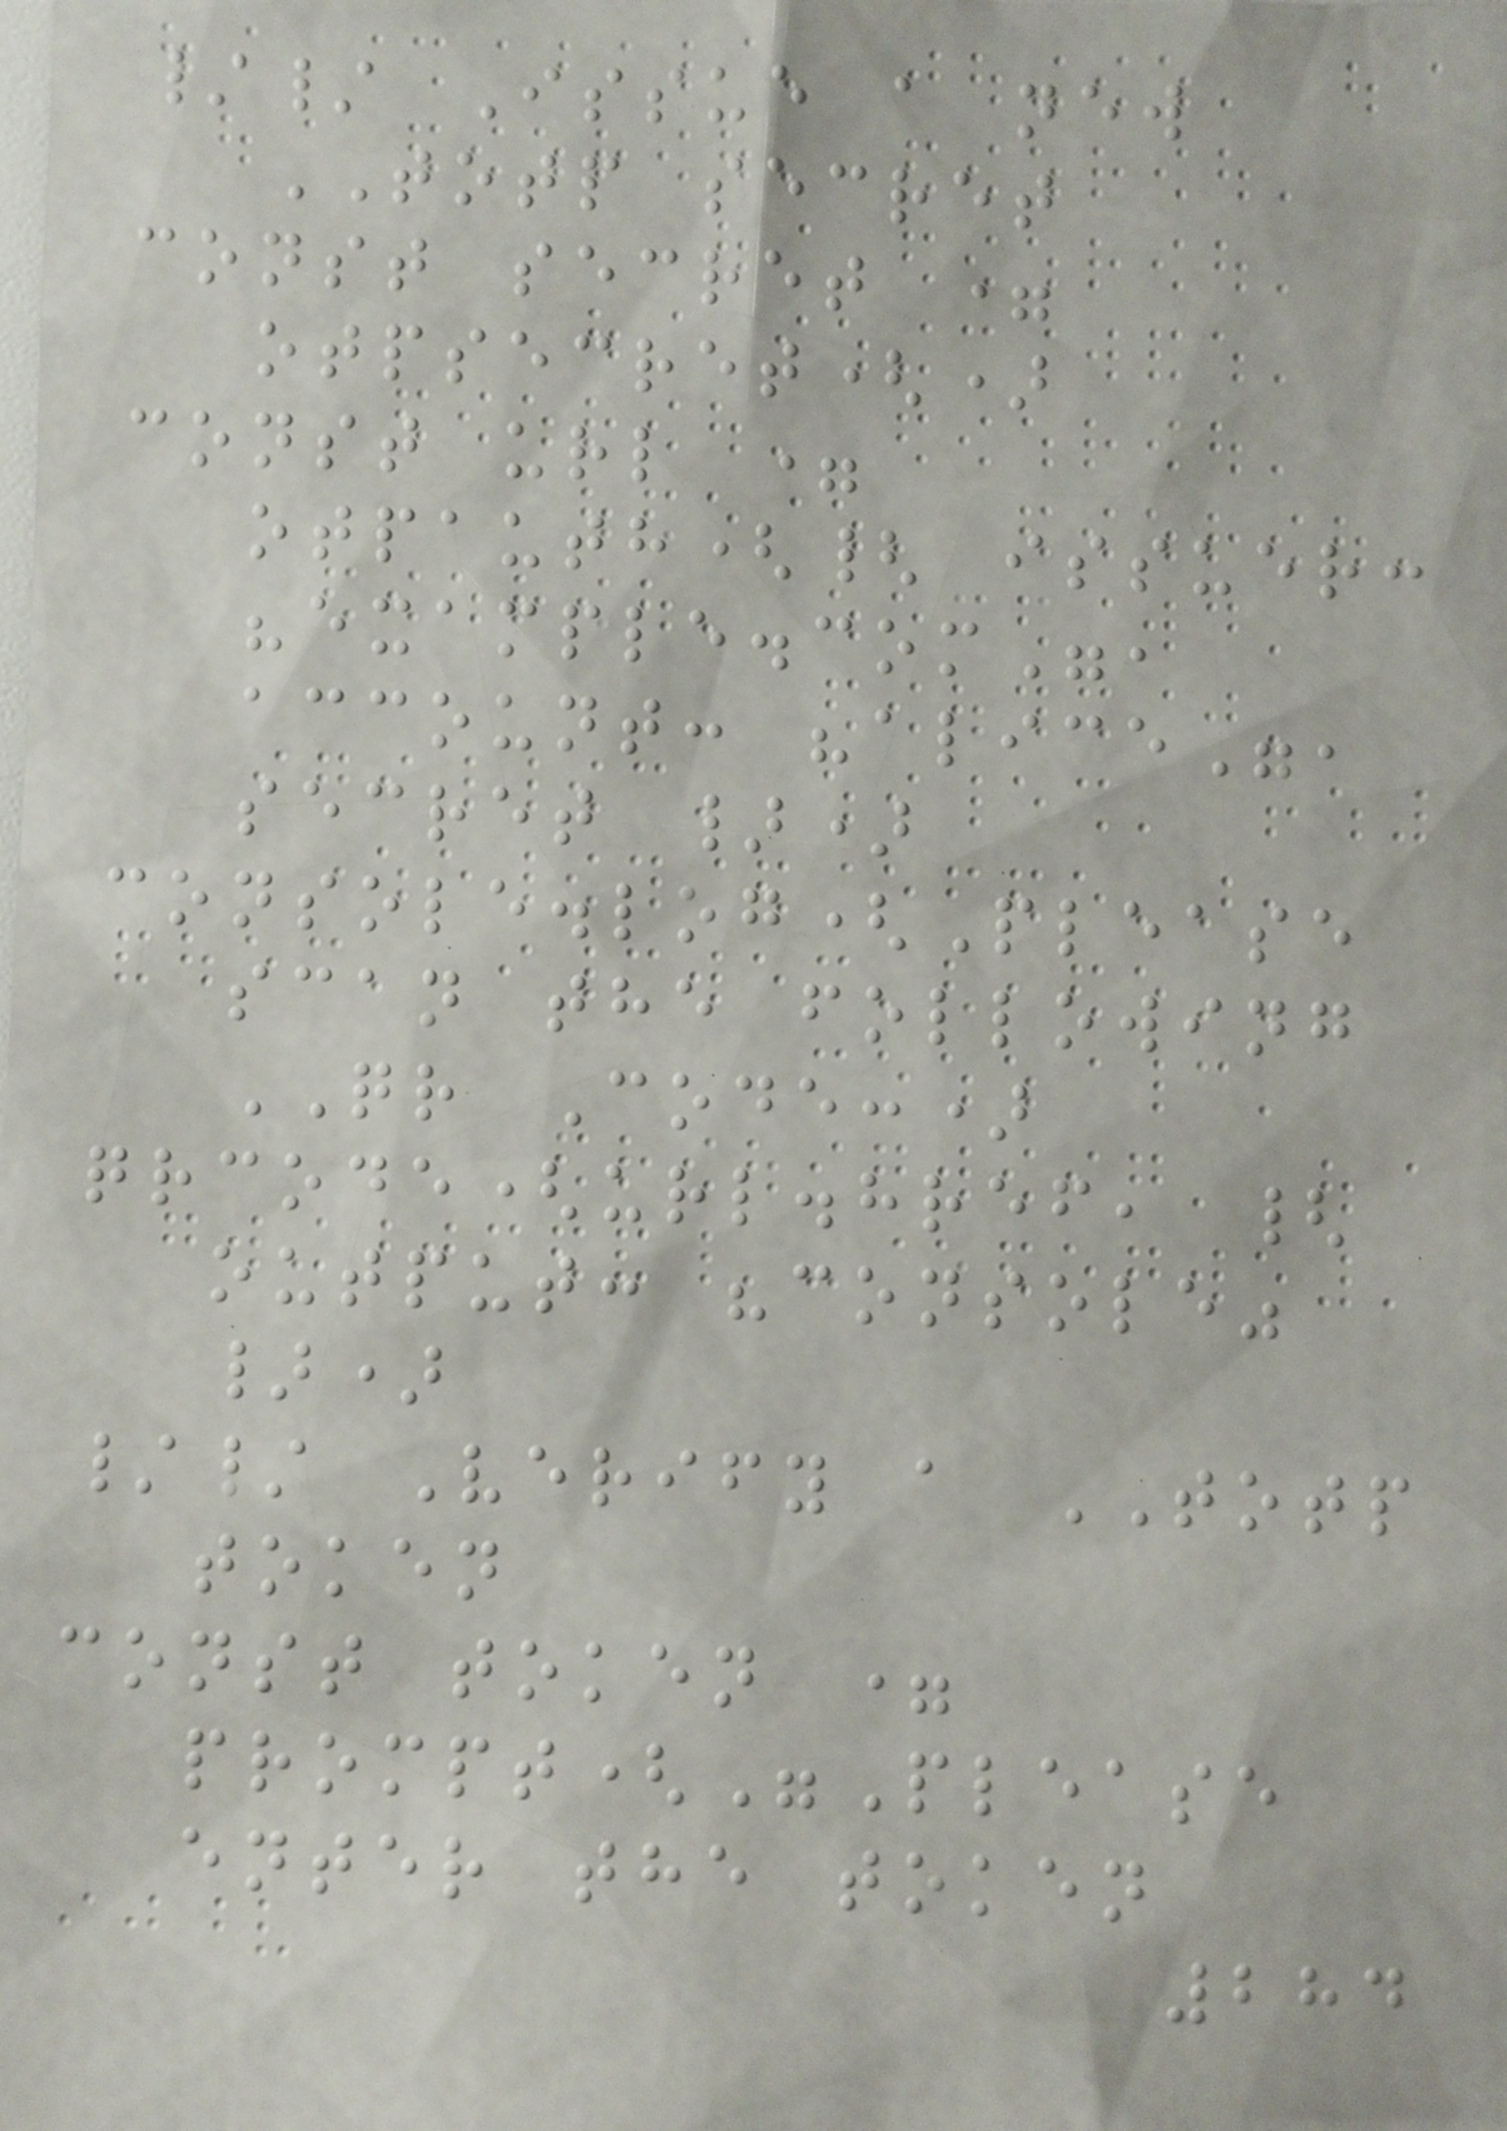// Issue a new
TOTP secret
const secret =
otpsecret()
const url =
otpauth({ issuer:
"example.com",
account: "alice",
secret })
console.log(Please
scan the following
QR Code:)
qrcode(url.href, {
output: "console"
})
// Verify a TOTP
token
const token =
prompt("Please
enter the token
284
